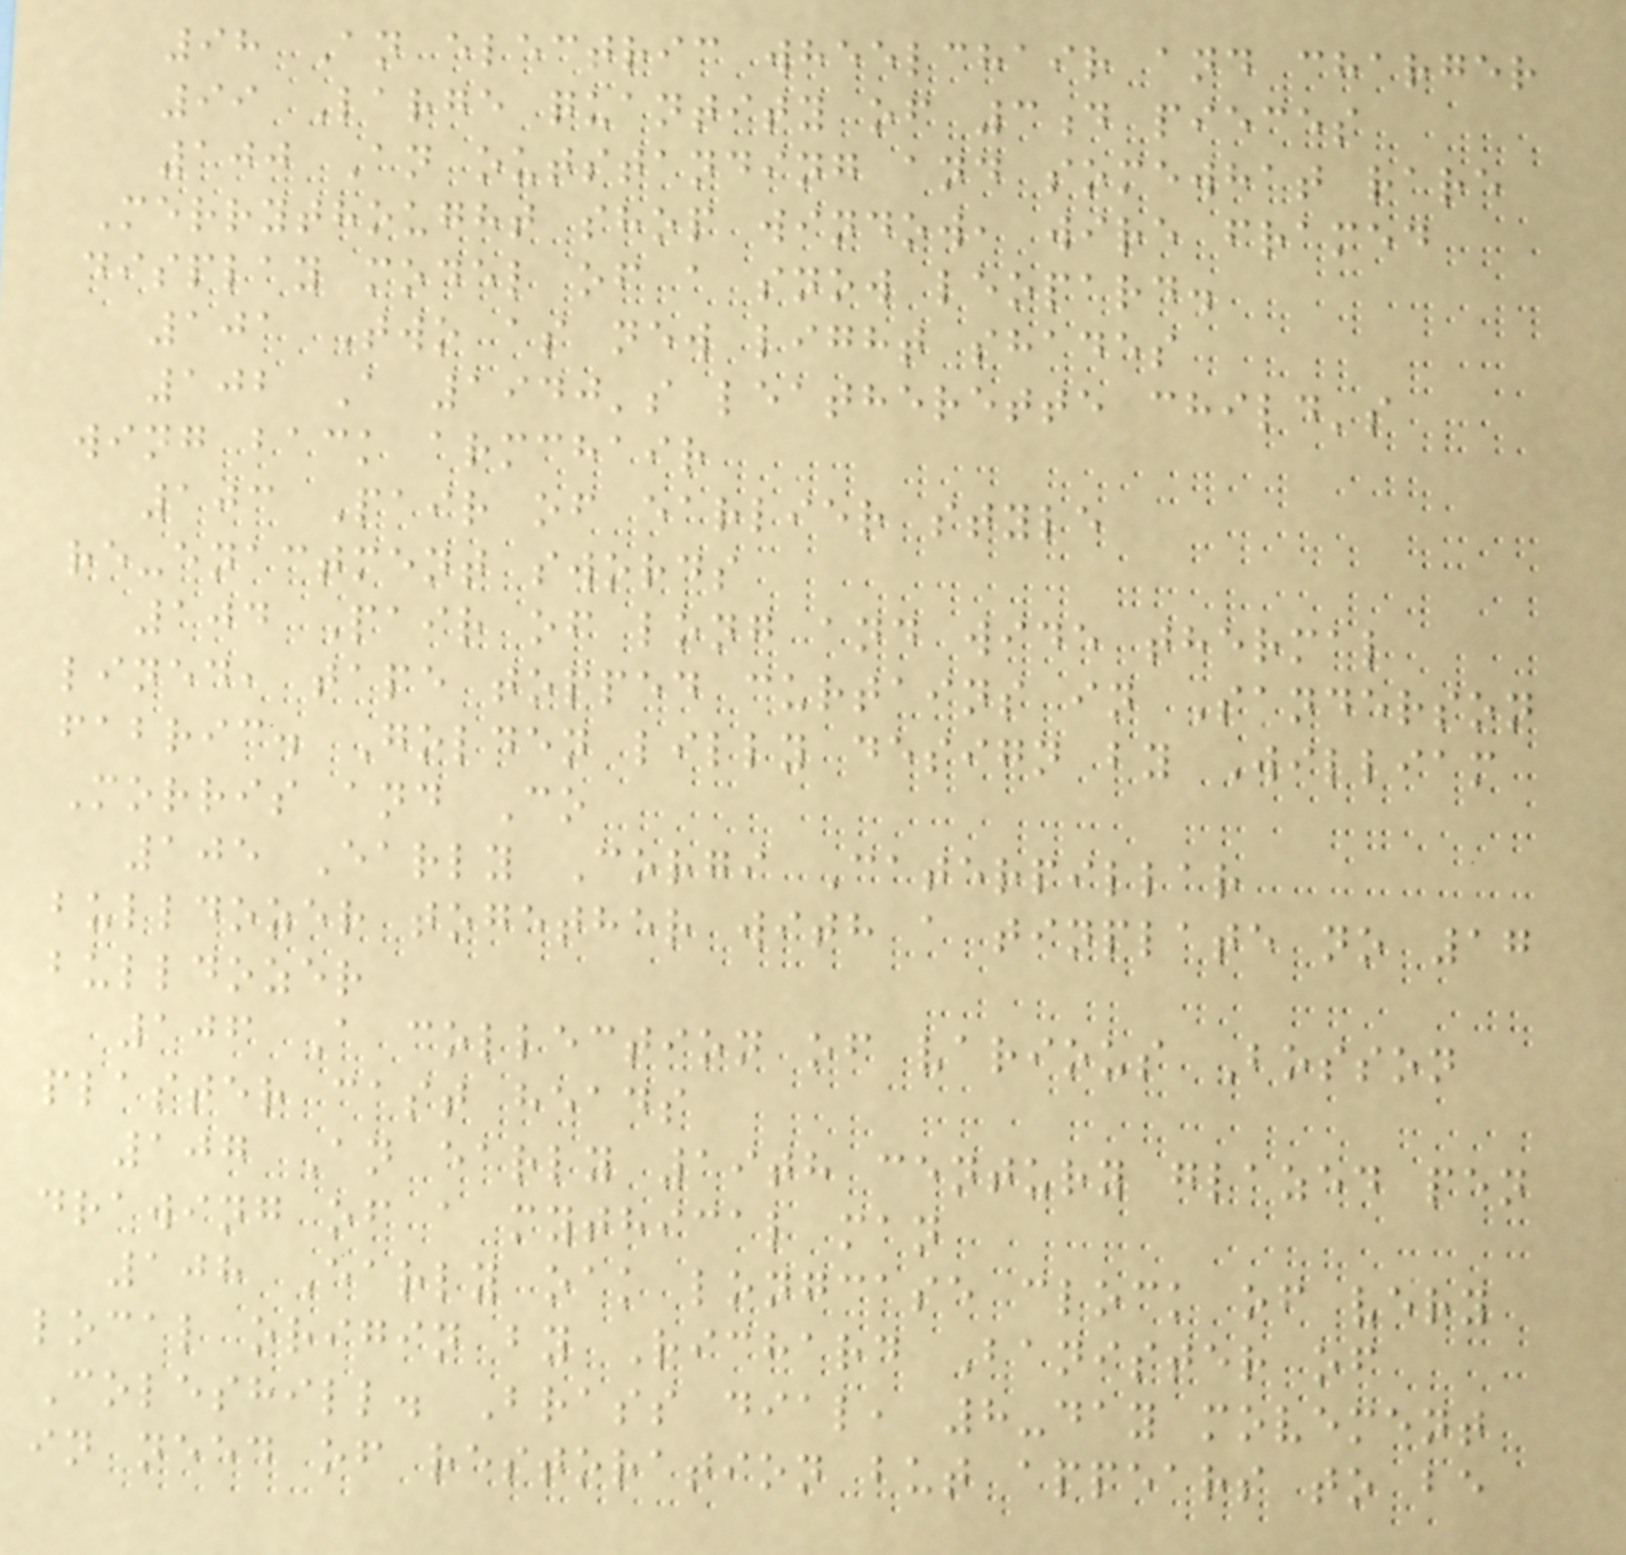98 An electric wheelchair and charger
99 Large quantity of 3d pieces
100 An outstanding and somewhat rare
Merrythought shop window, wire framed
display model of a snow leopard.
101 Two as new light shades
102 A 1940's leatherette child's
wing back armchair
103 Pair of earlier style
re-enactment swords
104 Pair of long and wide thermal
lined, tape topped curtains in Sanderson
fabric. Golden lilly design by William
Morris and Co
105 Early Corgi Caterpillar
bulldozer together with a tinplate no 17
bulldozer
106 A collection of various Bosson
plaster cast heads
107 An early 19th century glazed pen
drawing of a mythical man
108 Early oak longcase clock of very
local origin by Richard Banister of
Coleshill. Brass dial, 8-day movement
in need of restoration but appears to be
